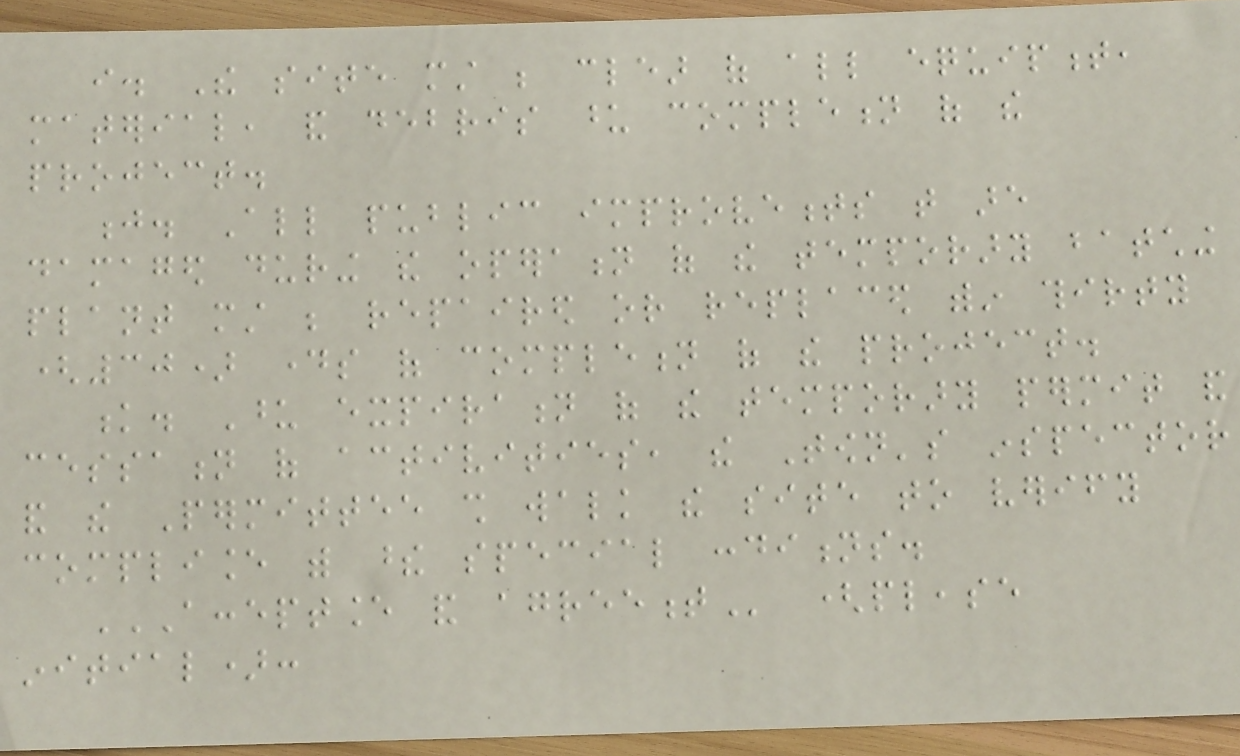i. The site must be clear of all equipment,
material, and debris upon completion of the
project.
j. All public improvements that are
damaged during the operation of the temporary batching
plant must be repaired or replaced within thirty
(30) days of completion of the project.
k. Upon expiration of the temporary permit and
cessation of activities, the Town's inspector
and the Permittee shall walk the site to verify
compliance with these special conditions.
ACCEPTANCE AND AGREEMENT (please
initial):
